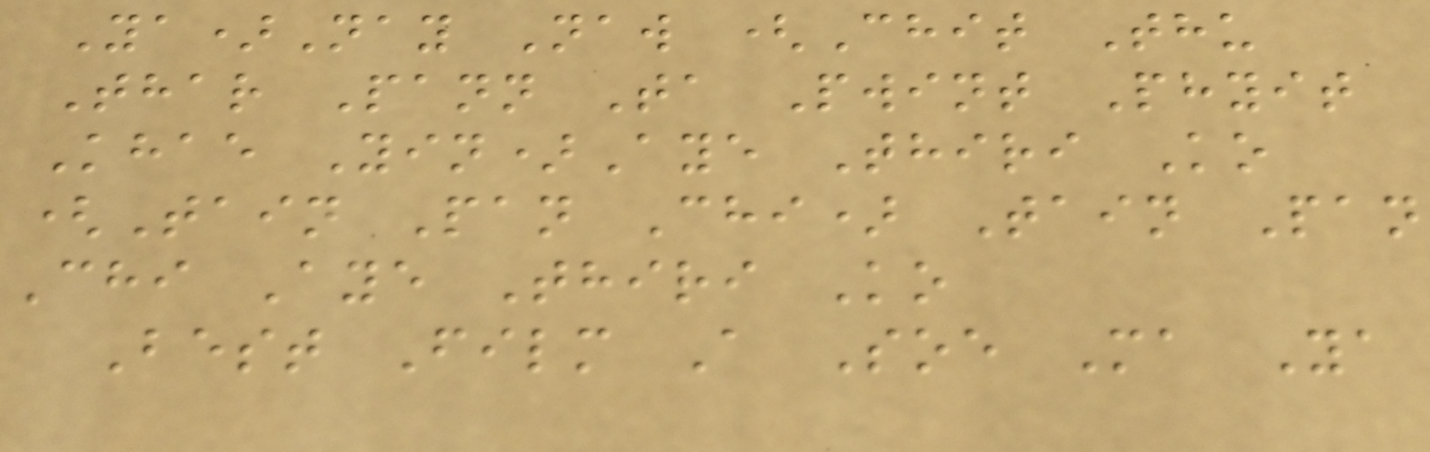Ya)Nay Naw (Chit Thu
Thar Pann Ta Pwint Phyit
Khae Yin)Aye Thiri Ko
(Tain Pan Chi) Tain Pan
Chi Aye Thiri Ko
Best Film A Soe Ma Ya
